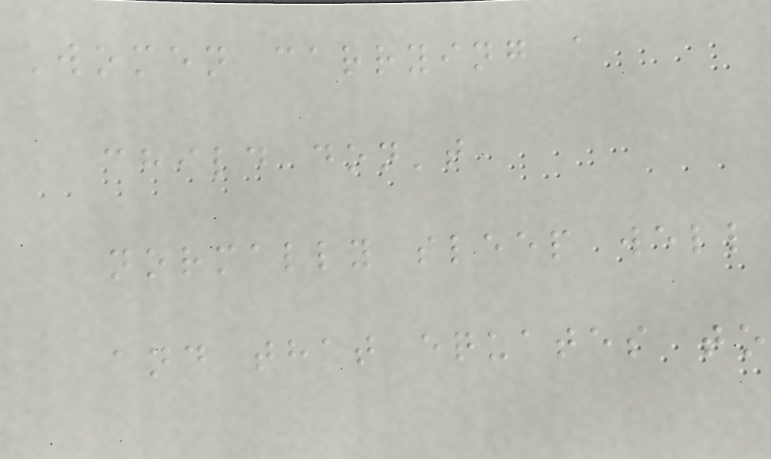Women carrying a
child don't
normally sleep well
and that equates to
